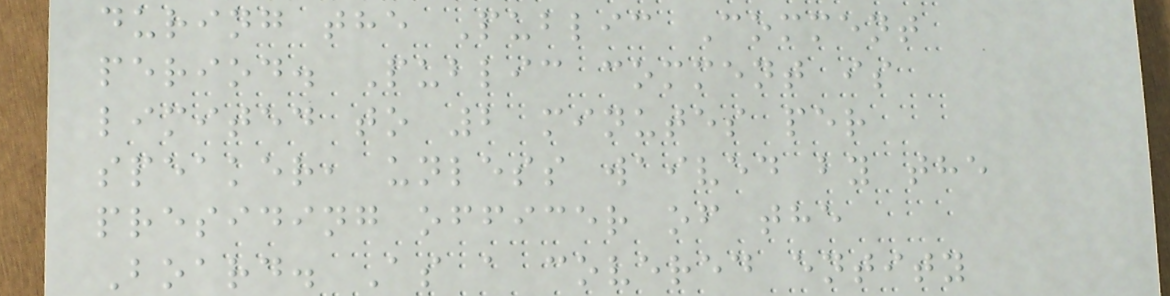during the Public Comment
period. Public comment is
limited to 2 minutes per
speaker, unless waived by the
presiding officer of the
Board. As a covered entity
